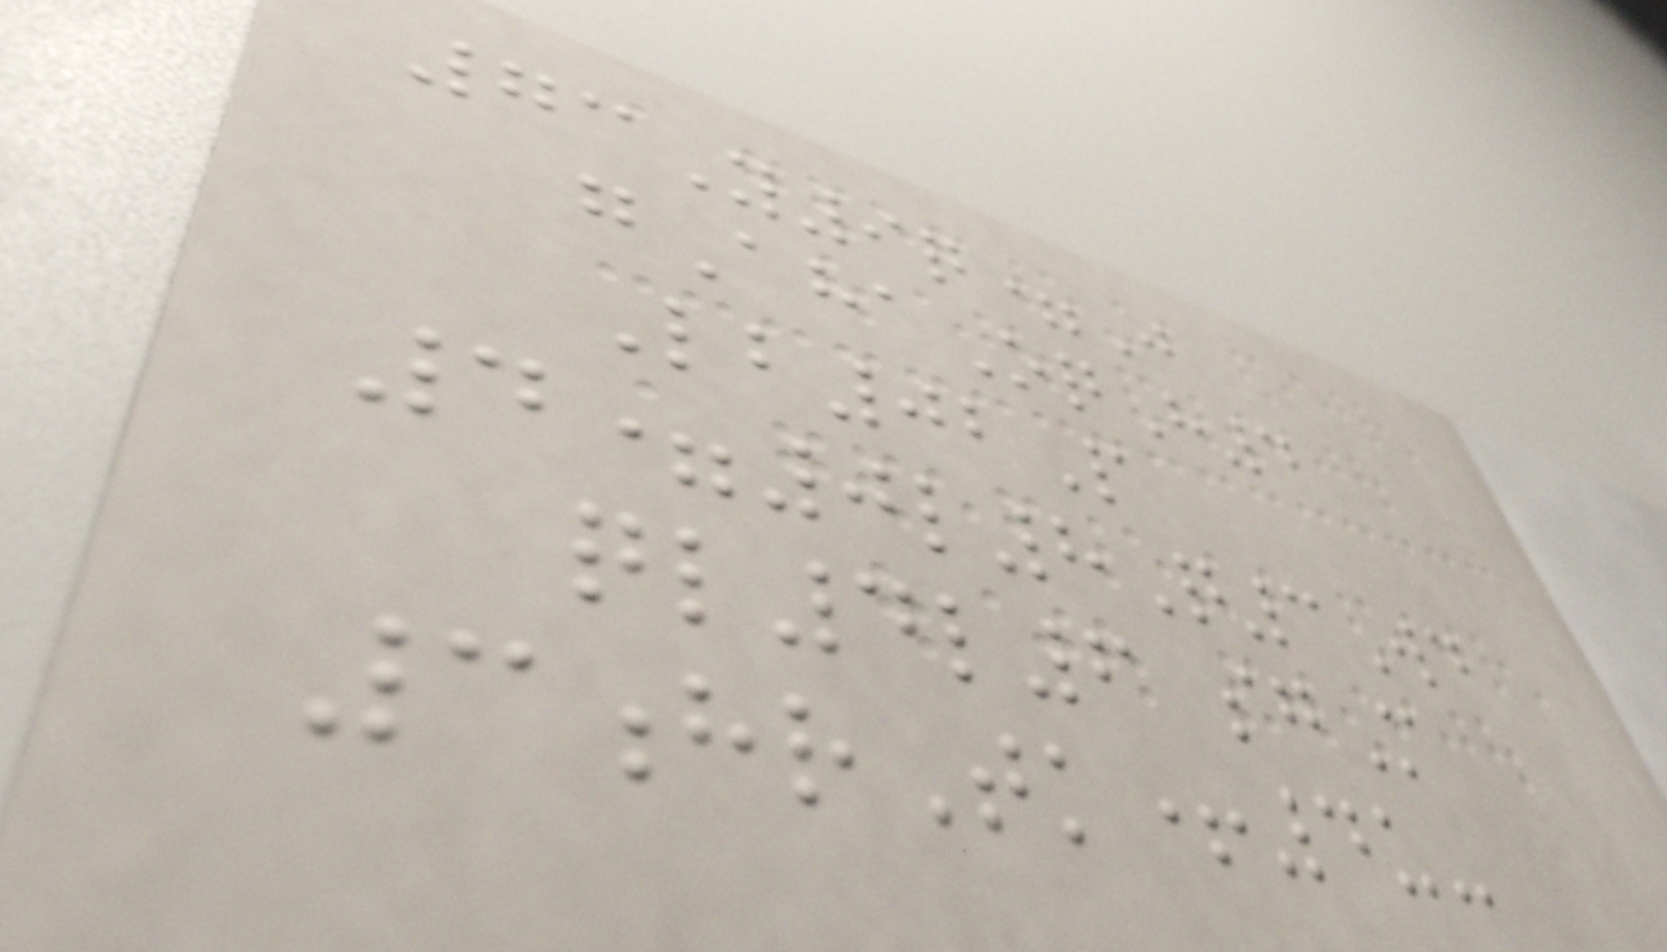73Y9q=J
gAhaOqH4
Lb02P
4=0l8Q3Wd
ql4l6 sgM
3hrTk+4u-
